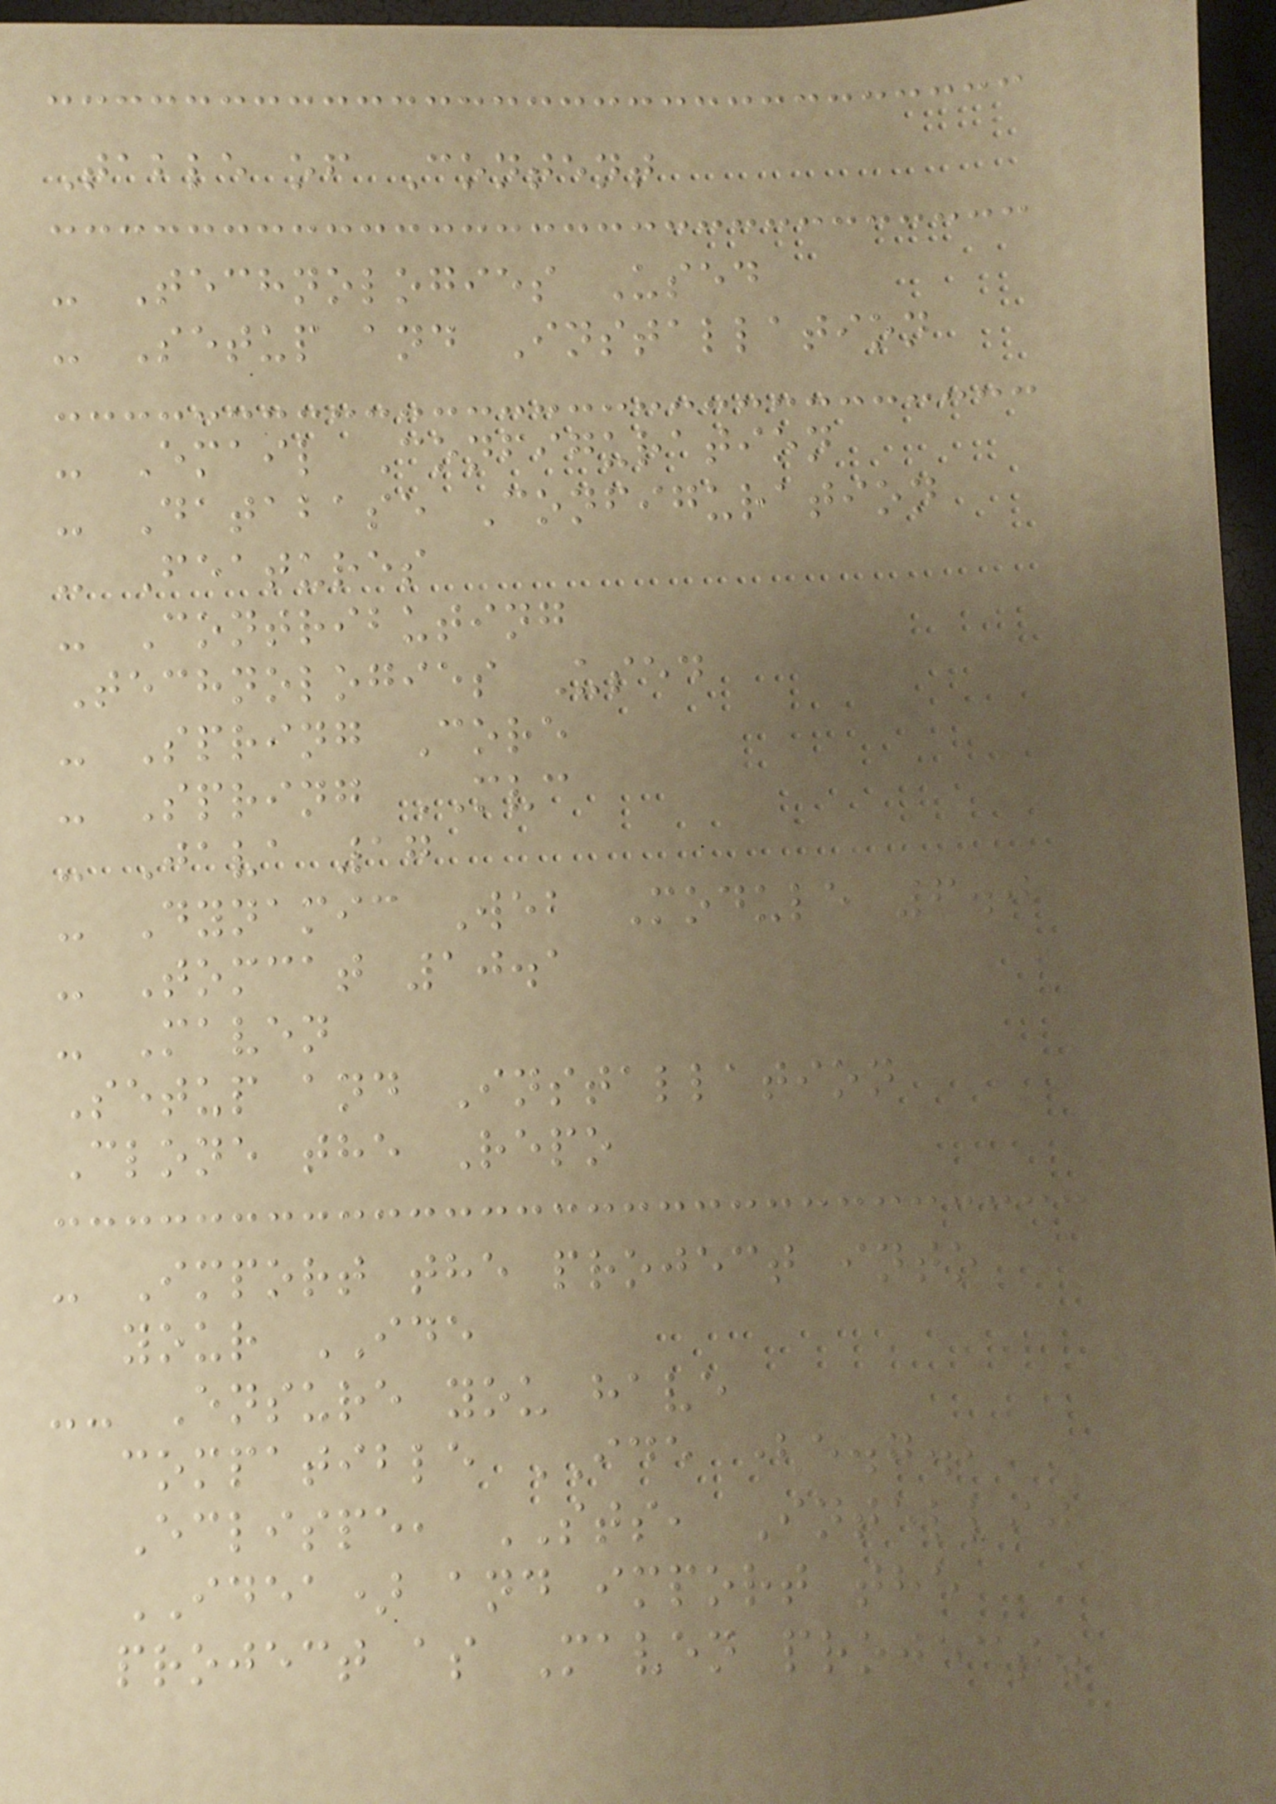Table of Content
- Technologies Used
- Setup and Installation
- Email Configuration
- Database Configuration
- Features
- Contributing
Technologies Used
- Spring Core
- Spring MVC
- Java 17
- Dynamic Web Module 6.0
- Tomcat 10.1
- Maven
Setup and Installation
Clone the Repo
- Import the project into
your IDE
-- Ensure you have
compatible IDE (e.g.,
Eclispe, STS, Intellij
IDEA) and import the
project as Maven project.
